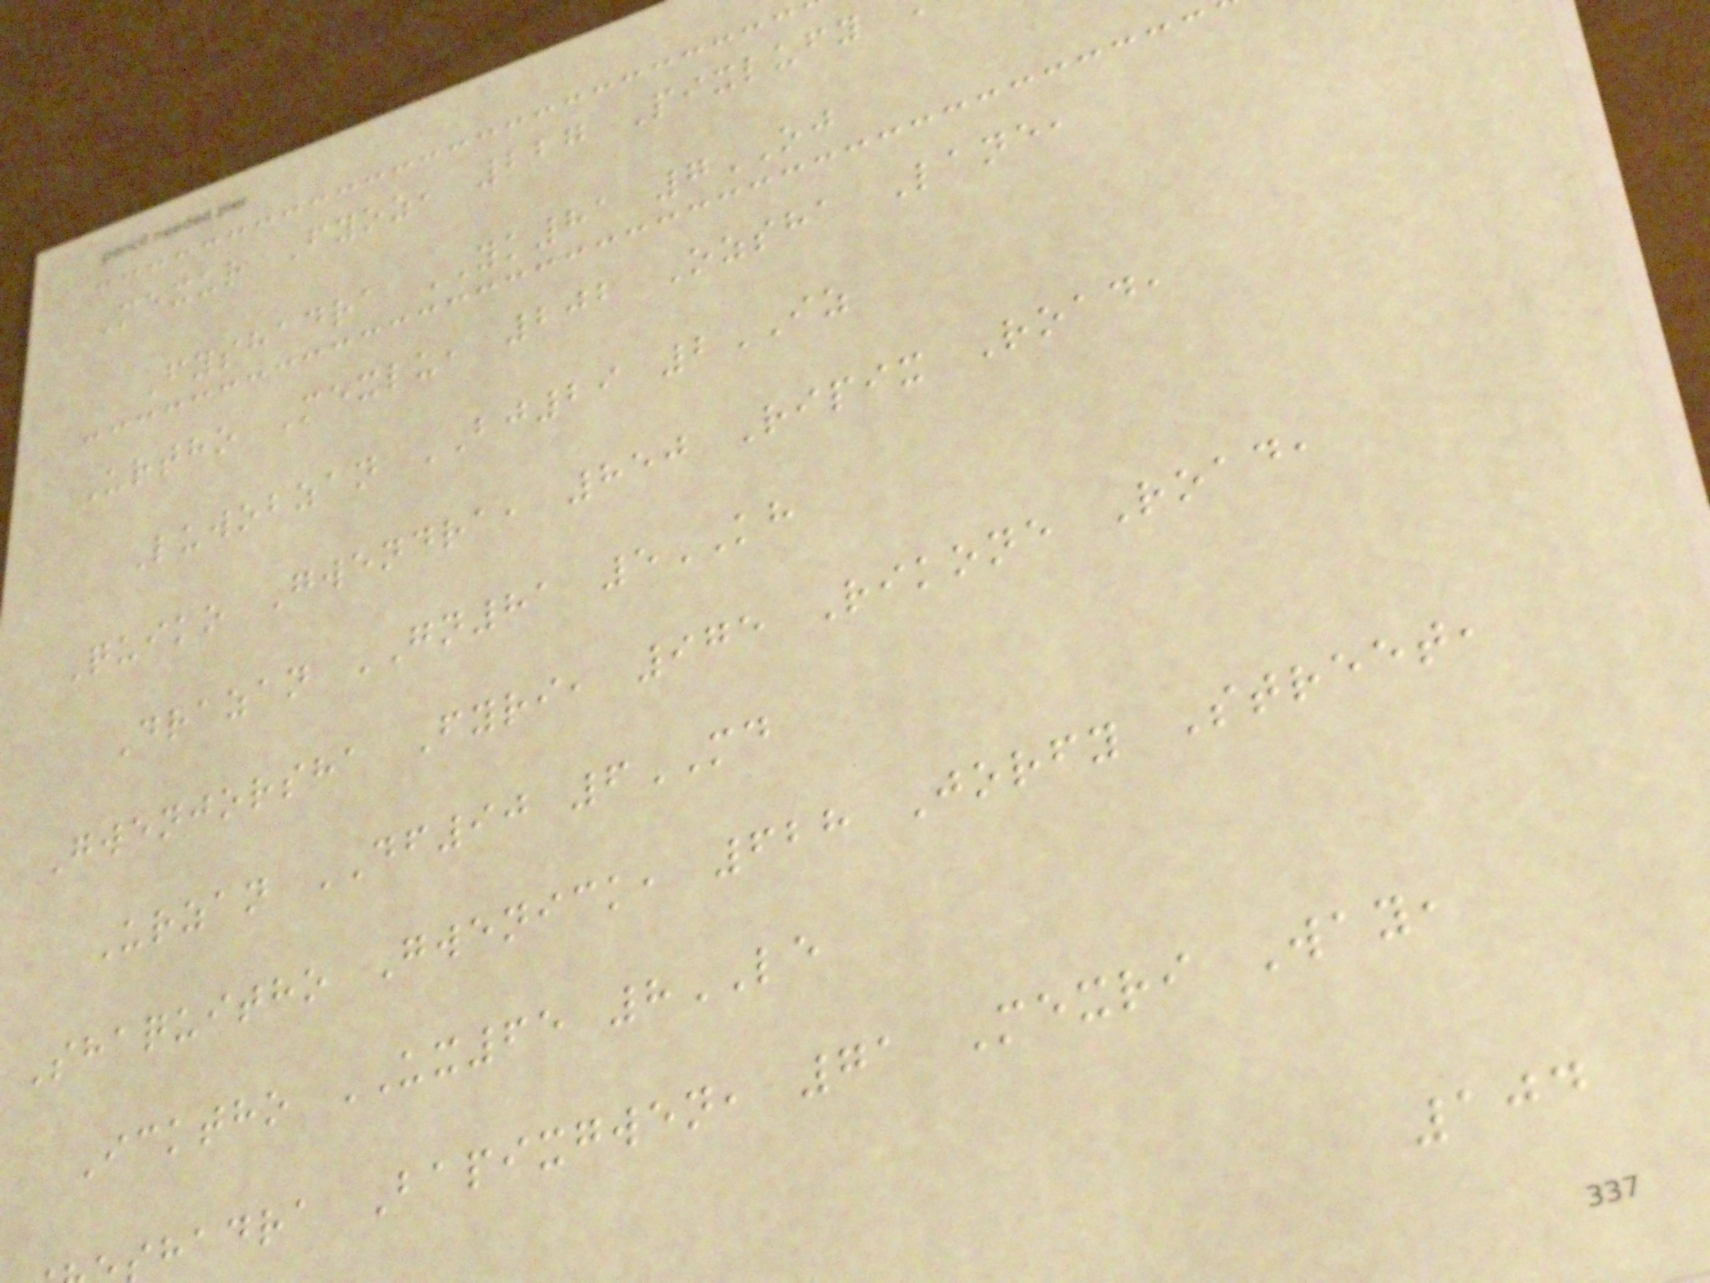Mexur Fyoz, 227 Pixlufy
Fyshadra YK81 7OJ
Urtho Mexlu, 202 Ozsha Lane,
Luwobzan BJ29 2IZ
Quiko Gwendra, 850 Ripix Road,
Drazan GN81 5KH
Gwenjorsha Fyri, 975 Rikone Road,
Urzan DF90 6MD
Shaquitho Gwenick, 628 Jorfy Street,
Icktho UX65 8LE
hadra Bapixgwen, 71 Mexri Way,
104
